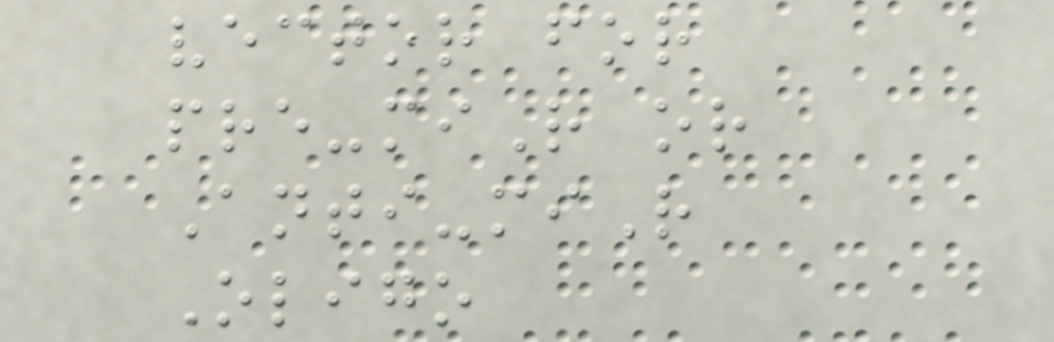vector for
pre-miR or
Anti-miR
Oligo
